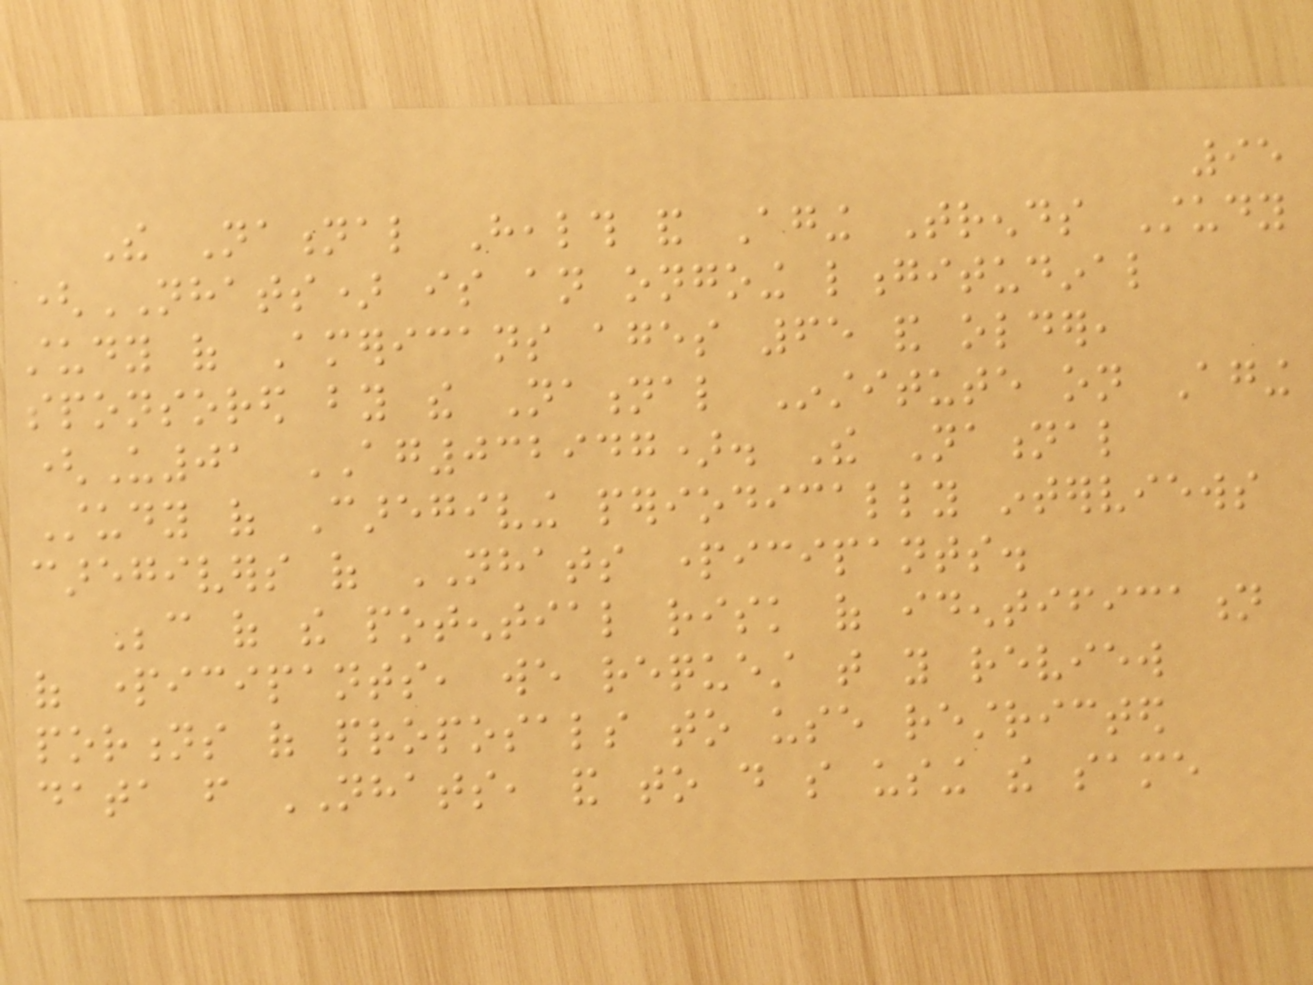95
The National Health and Aging Trends Study
(NHATS) is an ongoing longitudinal
study of Americans ages 65 and older,
sponsored by the National Institute on Aging
(U01 AG032947). The National
Study of Caregiving periodically interviews
caregivers of NHATS participants.
Because of the potential risk of identification
of participants, we request that you review
portions of proposals to use restricted
data from NHATS, and to do so using the same
